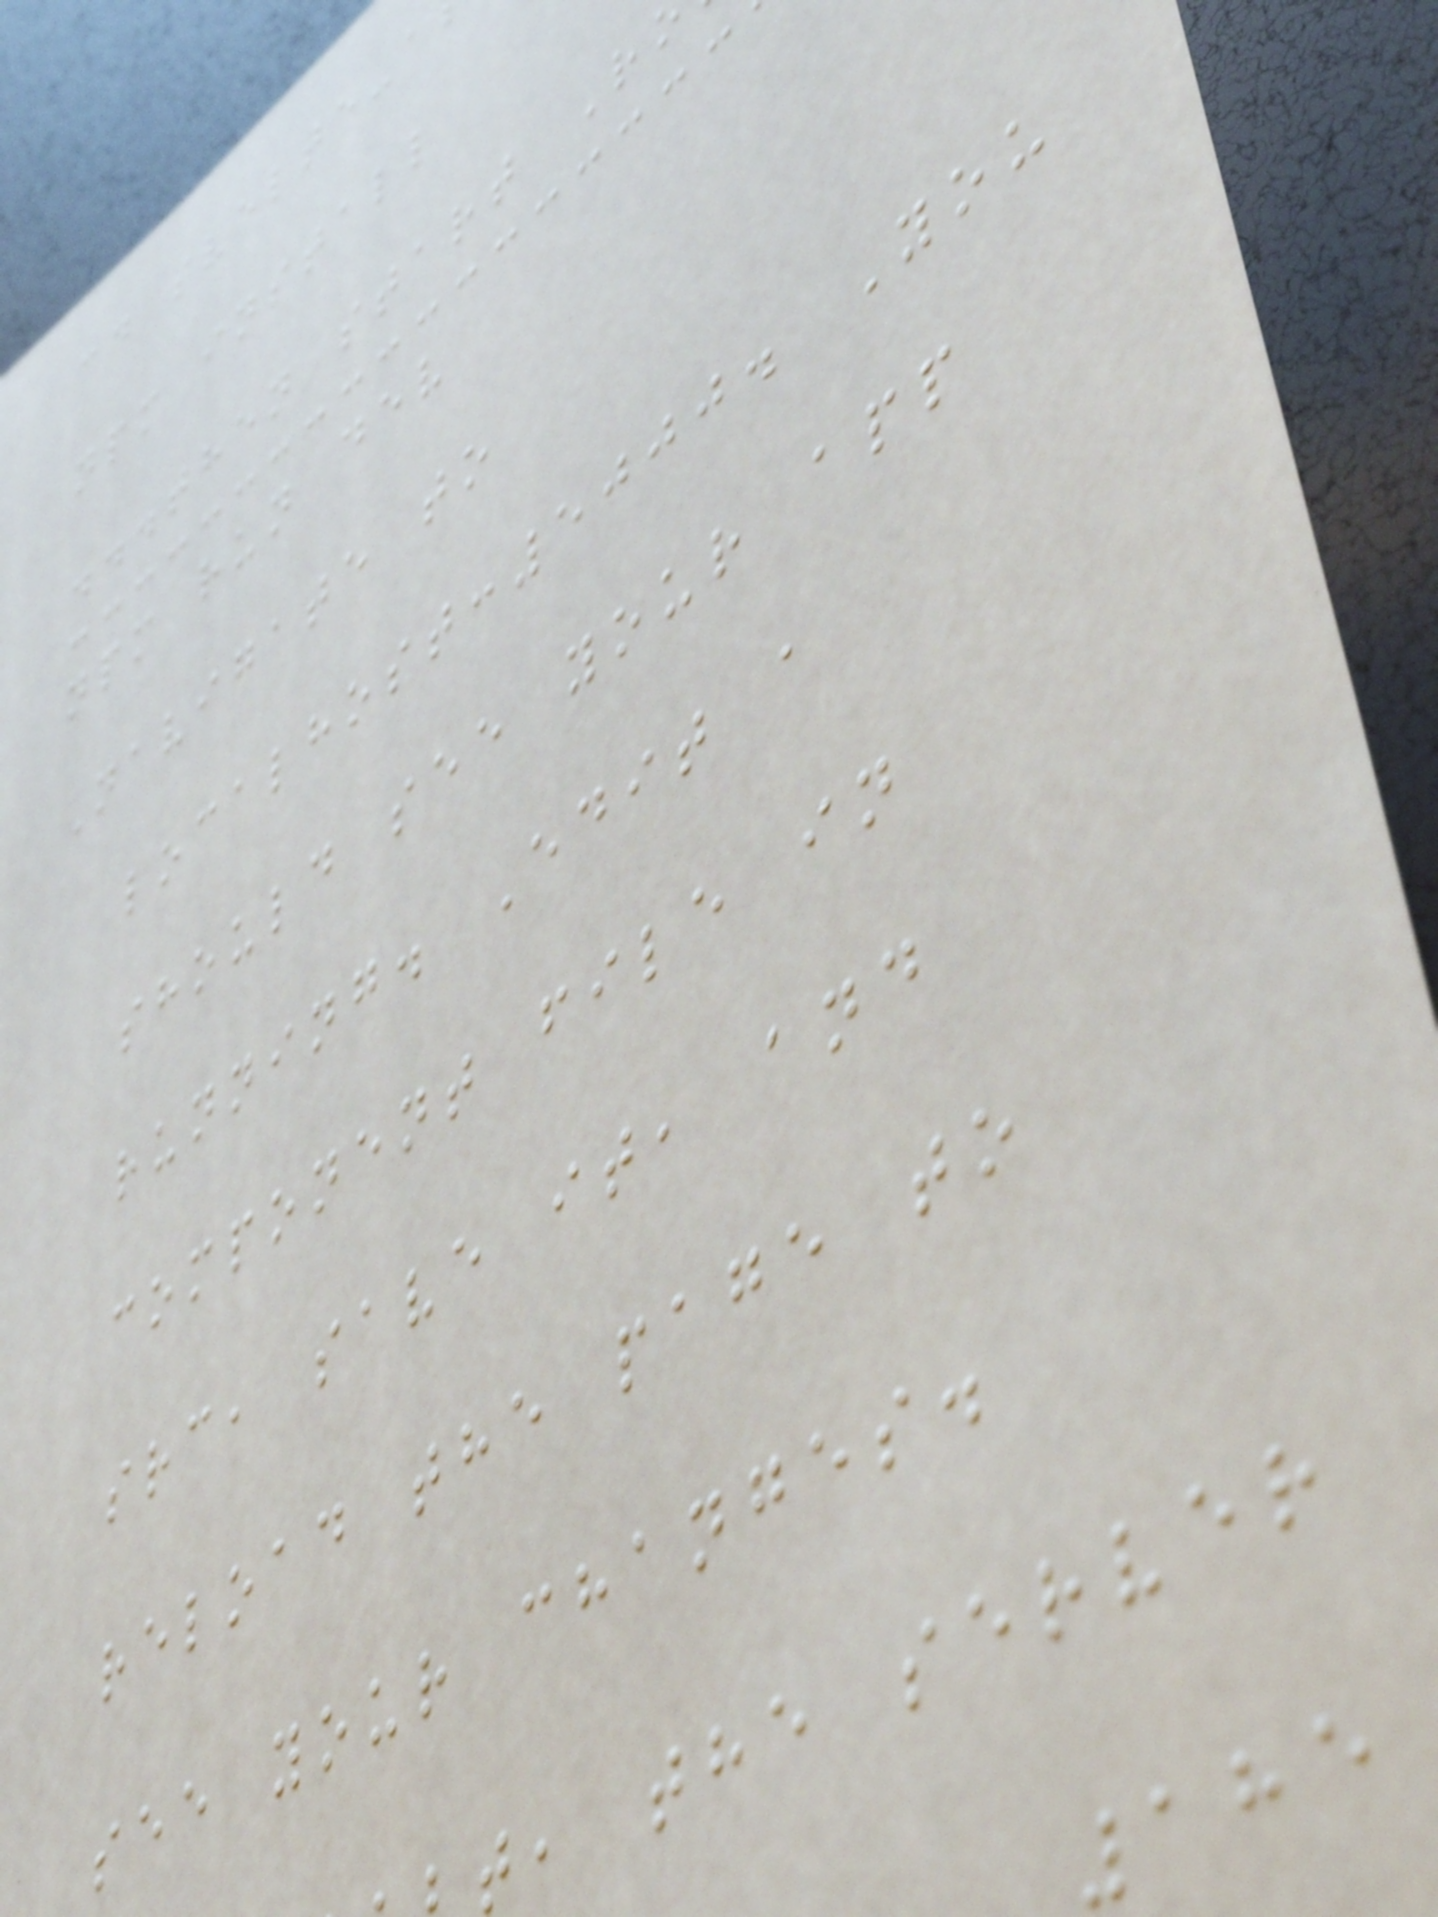cd svelte-a
npm install
...then start R
npm run dev
Navigate to
localhost:5000. You
should see your app
running. Edit a
component file in
src, save it, and
reload the page to
see your changes.
t, the server
185
